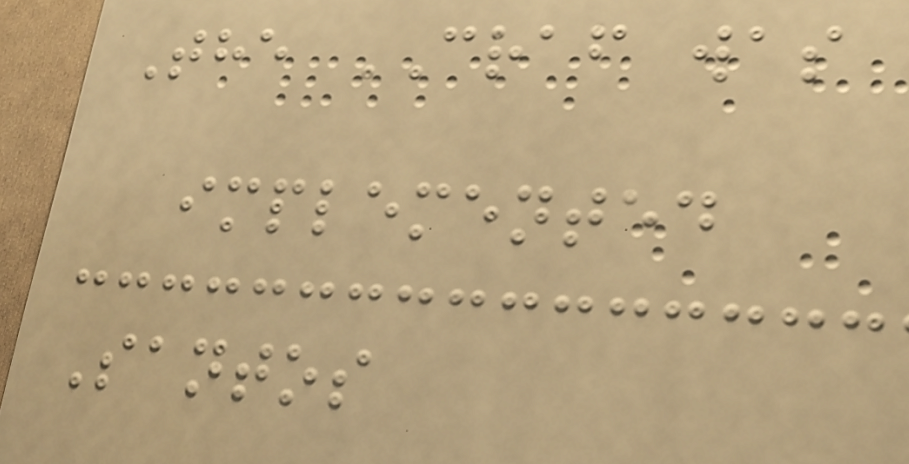The CRAF was
implemented
Santos
